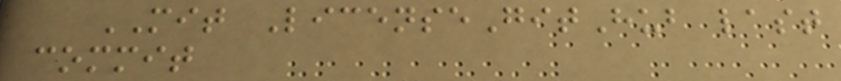MIT LicenseGitHub last
commit
